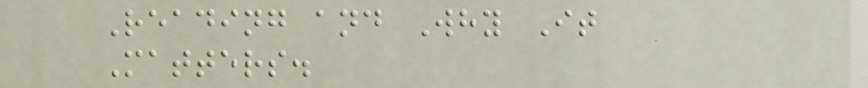Reading and Why It
Matters.
